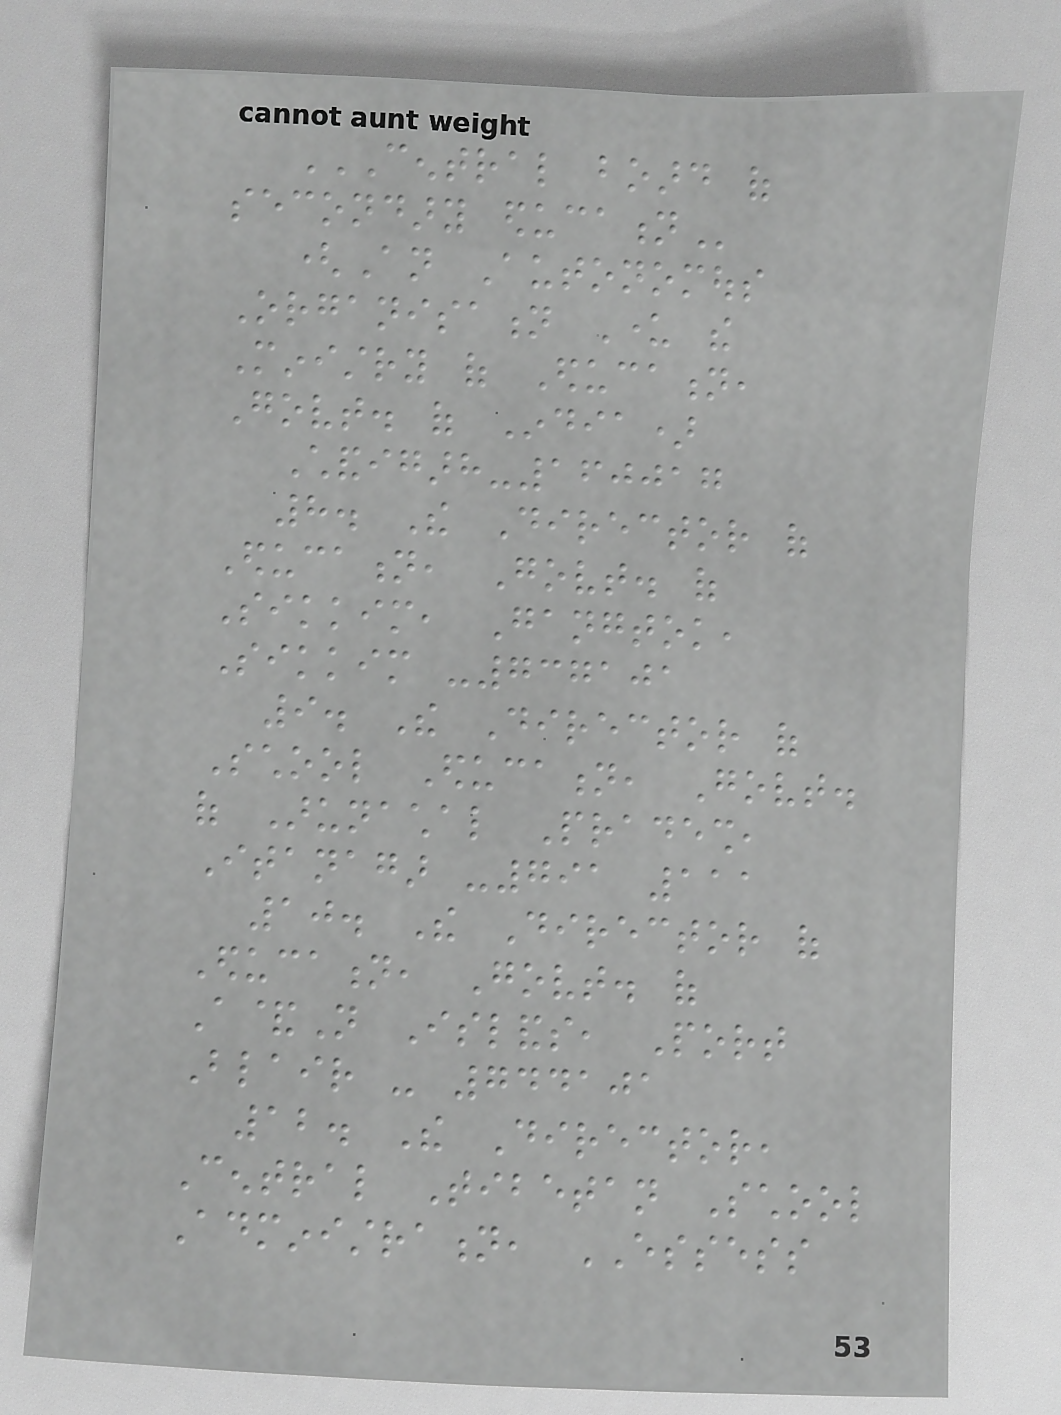CENTRAL BOARD OF
SECONDARY EDUCATION
(An Autonomous
Organisation Under the
Ministry of Education,
Govt. of India)
Chandigarh-160017
8. The Director of
Education, Govt. of
Sikkim, Gangtok,
Sikkim -737101
9. The Director of
School Education, Govt.
of Arunachal Pradesh,
Itanagar -791 111
10. The Director of
Education, Govt. of
A&N Islands, Port
Blair - 744101
12. The Director,
Central Tibetan School
Administration, ESSESS
